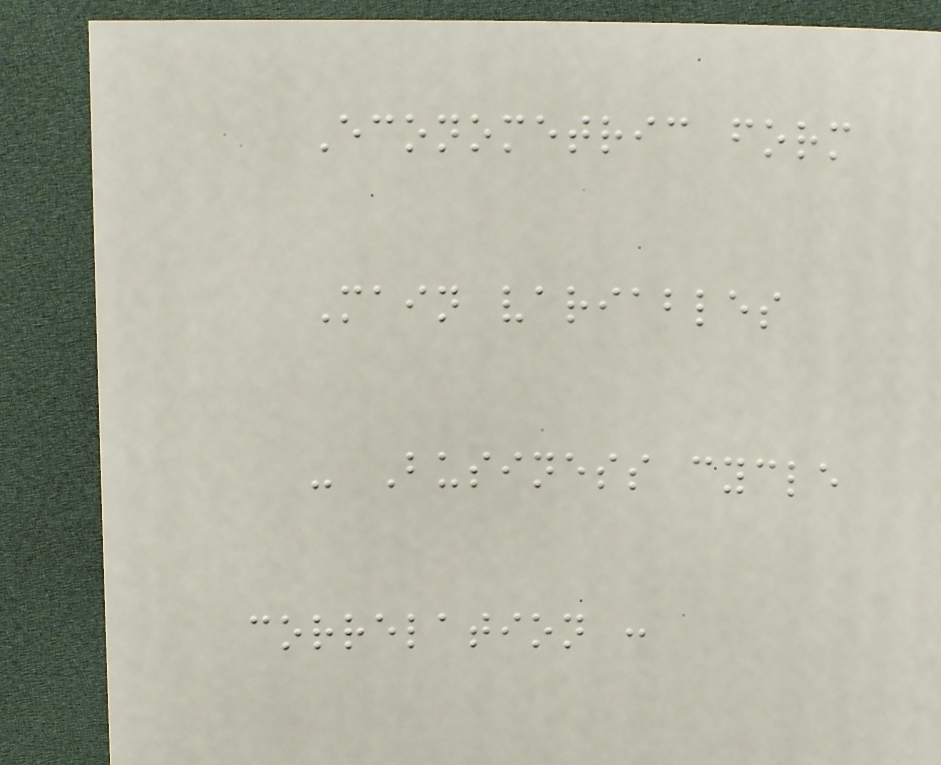Econometric form
Main variables
- Business cycle
correlation :
